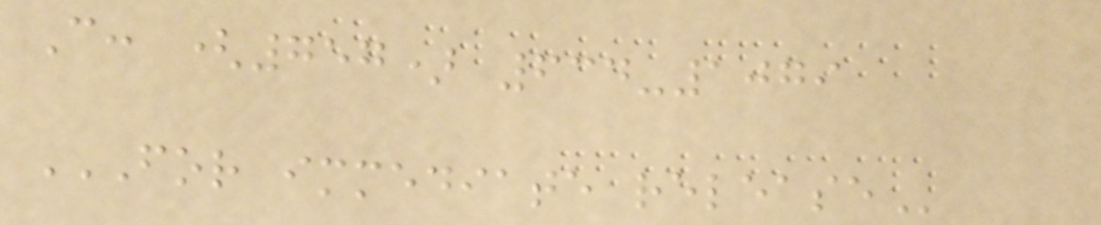C: (757) 634-1079
FOR IMMEDIATE RELEASE
